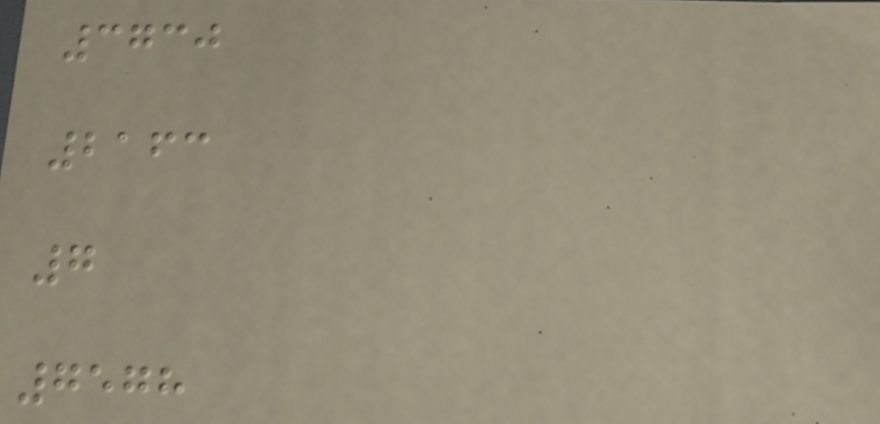3730
2163
7
7578
